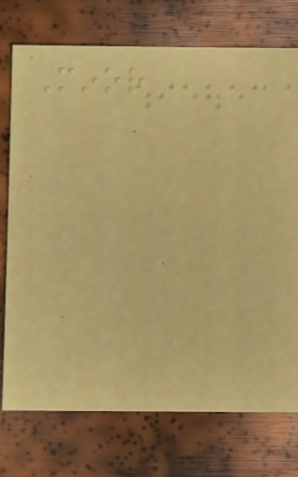Minor
